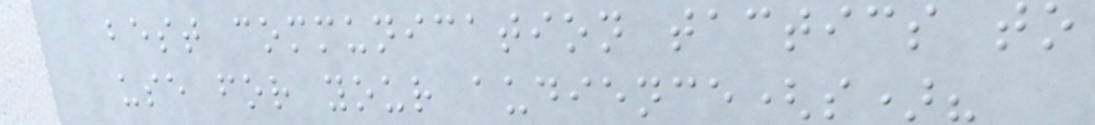best communication tactics to
use for your audience(s)?
